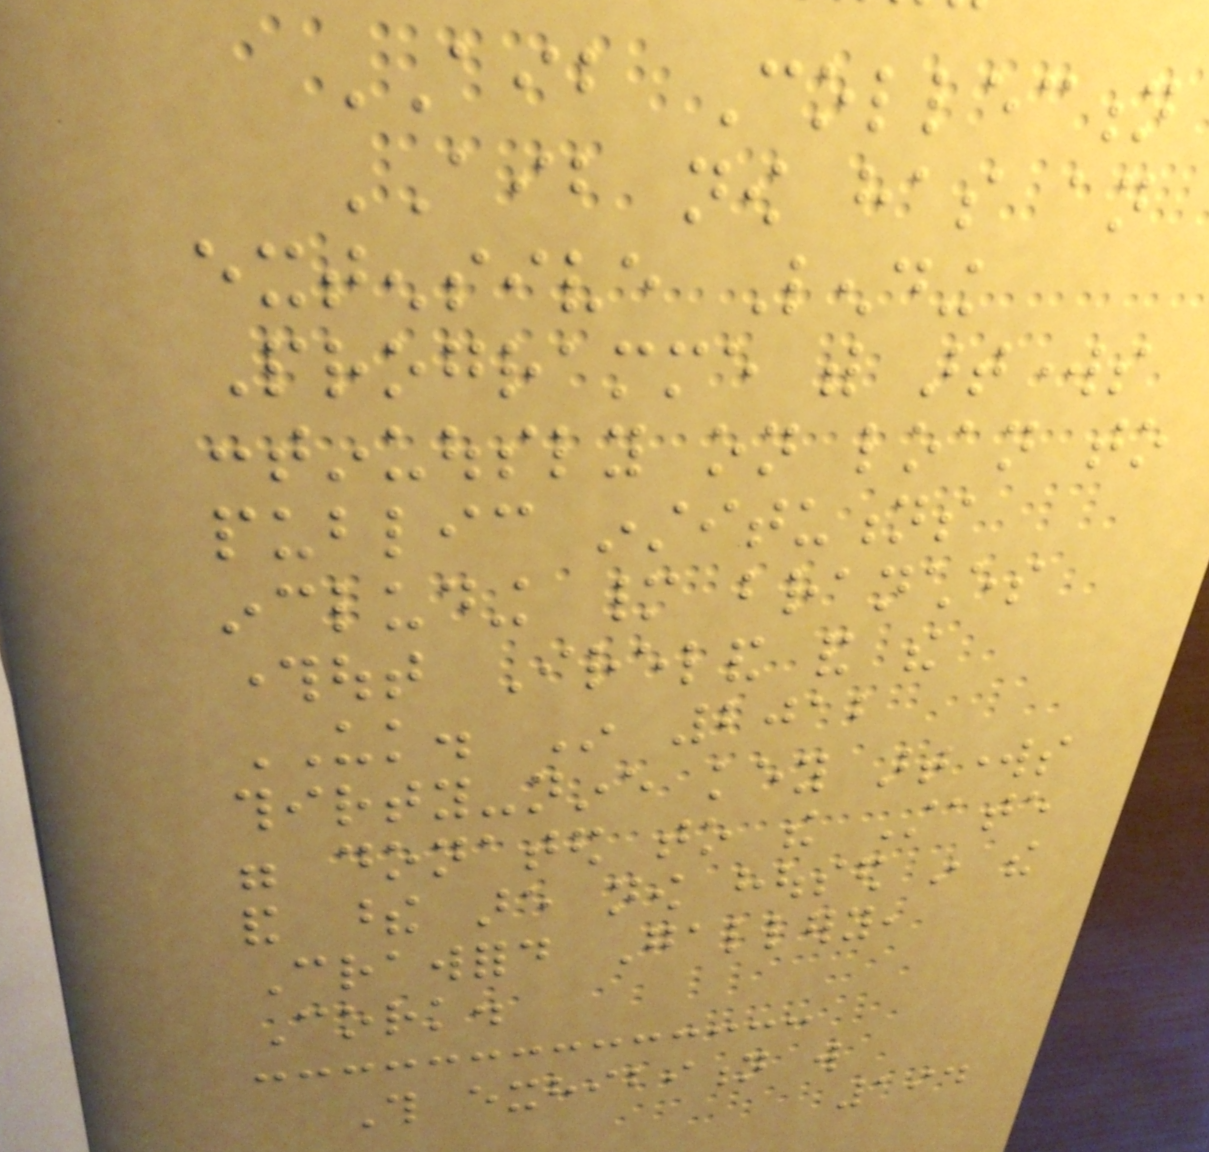AIB Collection
AIB now has an
extensive Lending
Programme with artworks
continuously on loan to
public institutions
including many branches
throughout Ireland and the
UK. In 2012
thirty-nine key artworks
were donated to the State
and these are now housed in the
Crawford Gallery,
Cork.
This exhibition will
194
